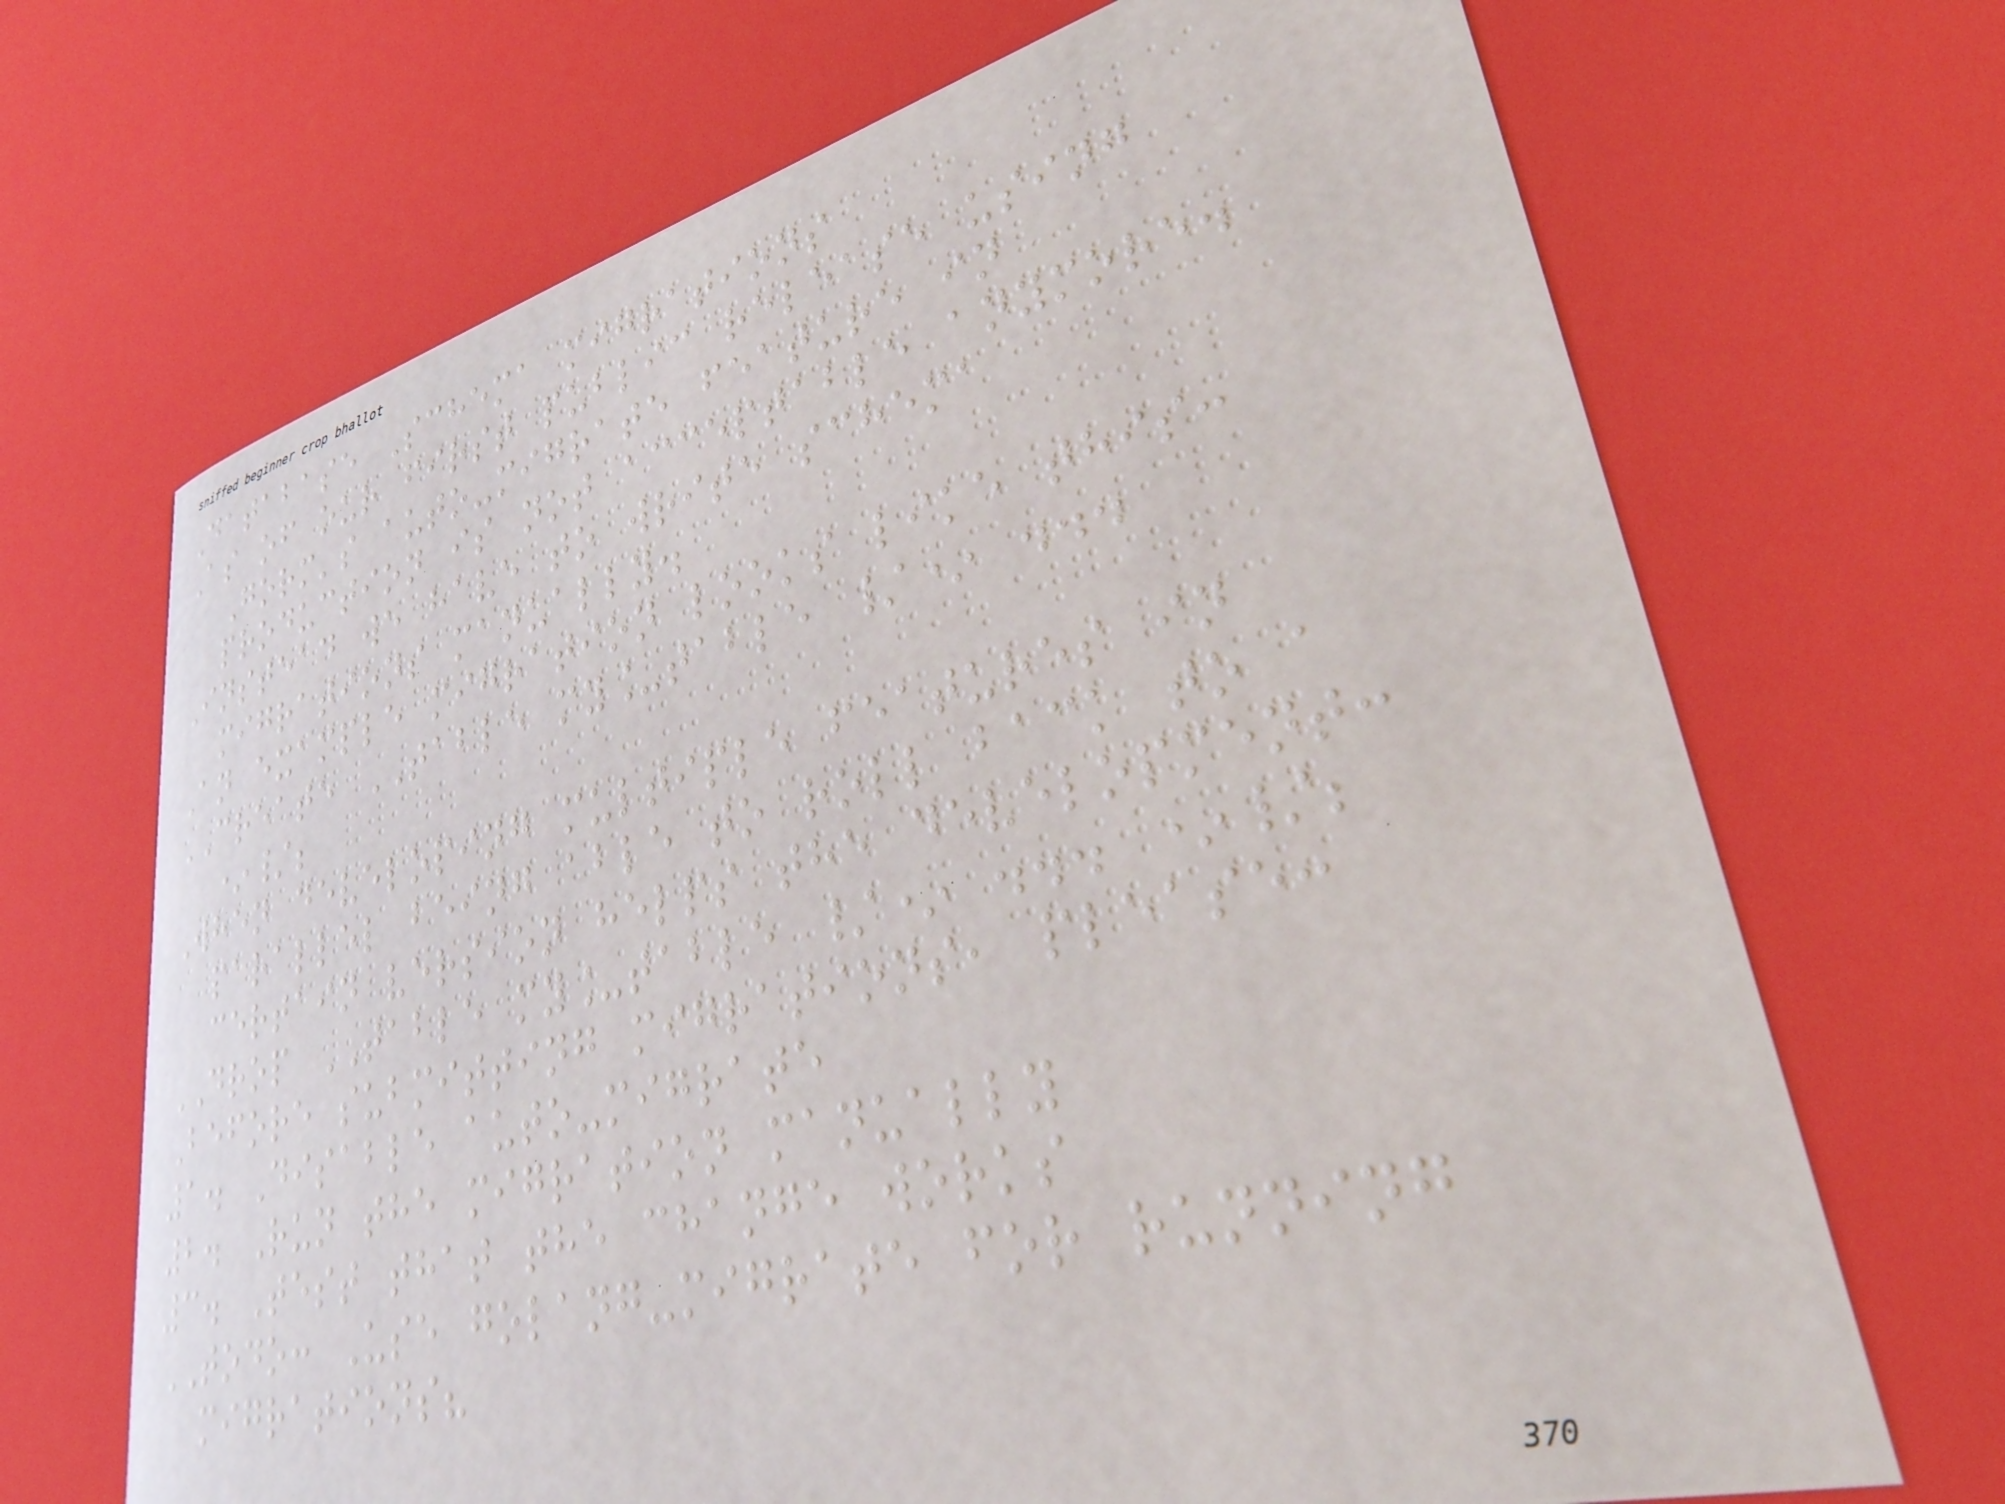Database Schema migrations
As of our first public release using
Gorm's auto-migrate feature in
production is not acceptable anymore.
Instead we have to write schema
migrations manually.
An example migration looks like this:
CREATE TABLE my_table /* ...
*/;
When developing multiple features in
parallel being able to roll back to a
certain version helps the development:
DROP TABLE my_table /* ... */;
Before submitting migrations, please:
1. Disable auto-migrate
2. Run the migration manually
3. Test that the change works
TODO: Use golang-migrate for running
migrations?
